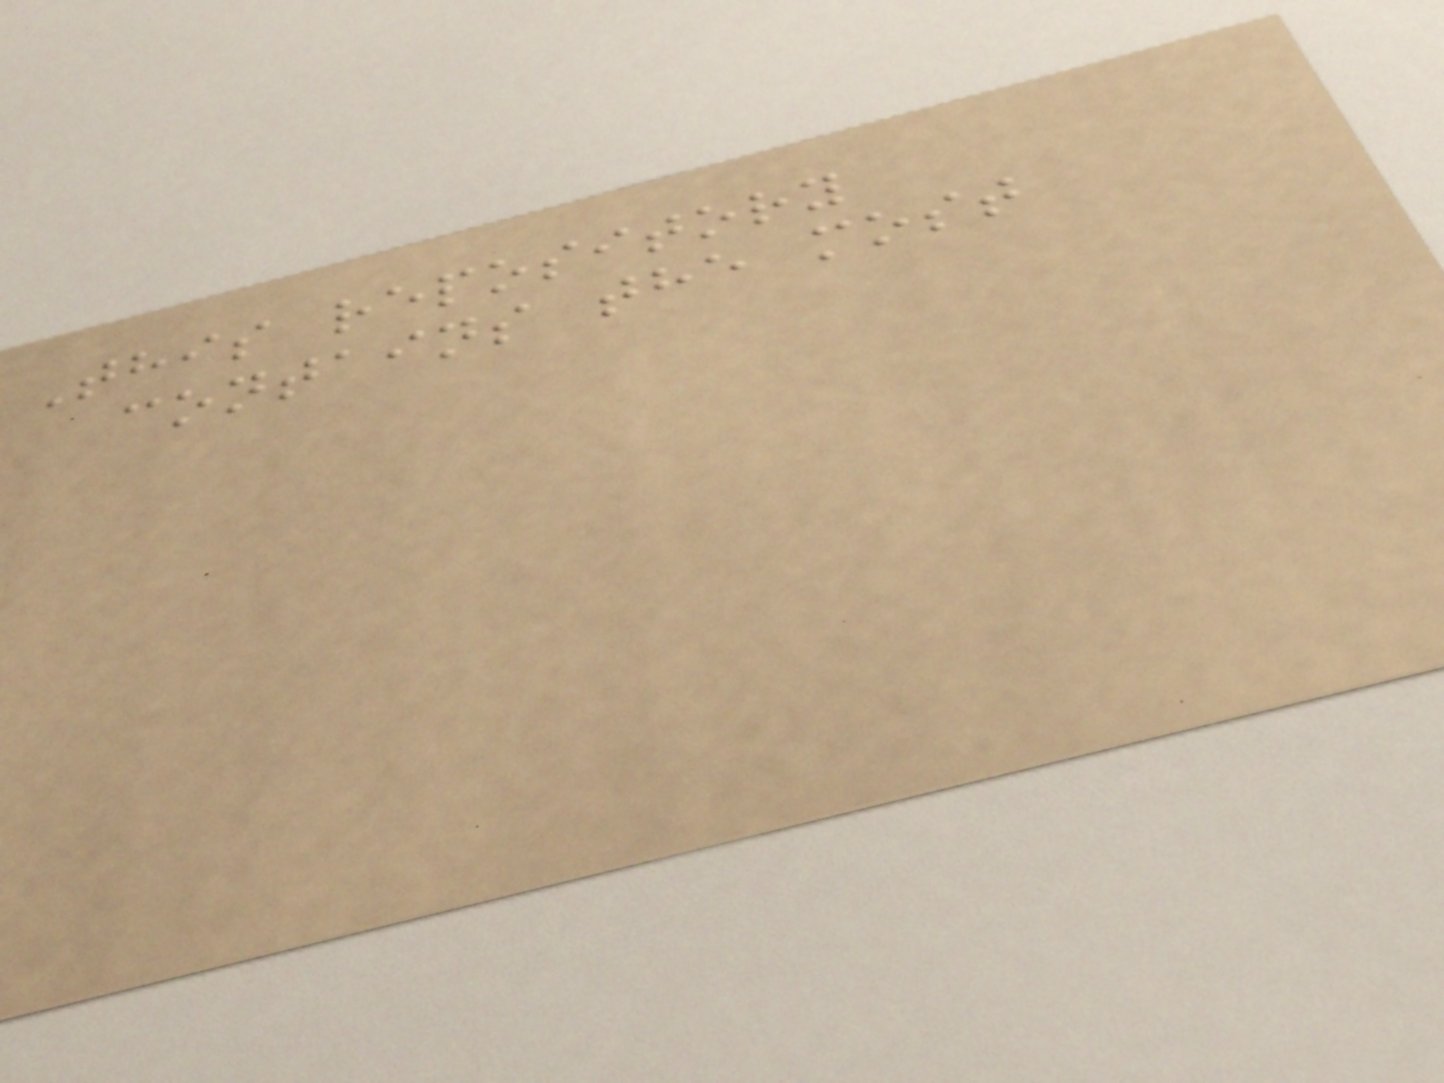This repository
contains the most
